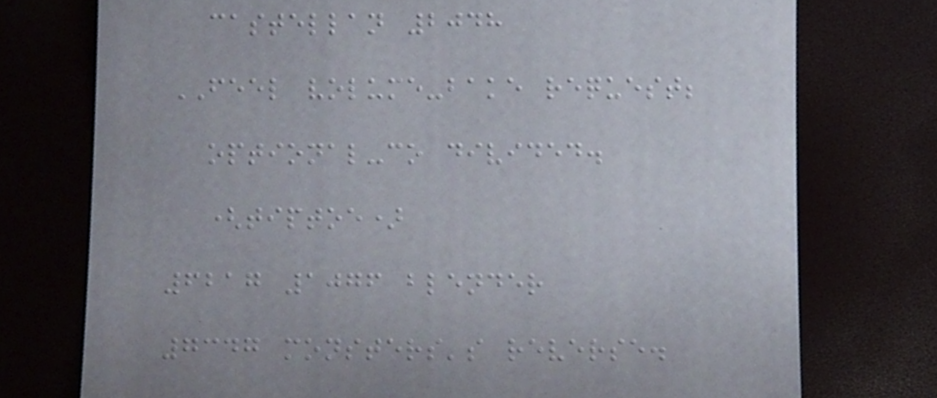castellan 2048
FEEL volume-bake request;
optional-co divided.
(tiptoe)
6217 1076 blender
7347 monsters's reverse.
